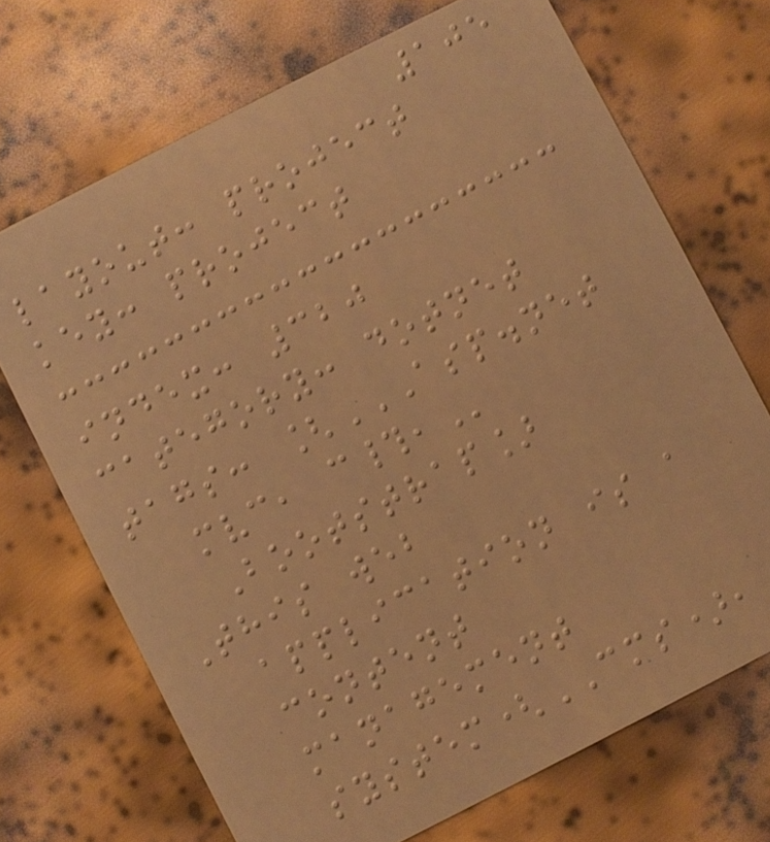105
layout: project
key: project
index: 320
category: dotnet
tags: [ASP.NET
MVC, C#,
Bootstrap]
This web
application is a
content
management
system(CMS),
